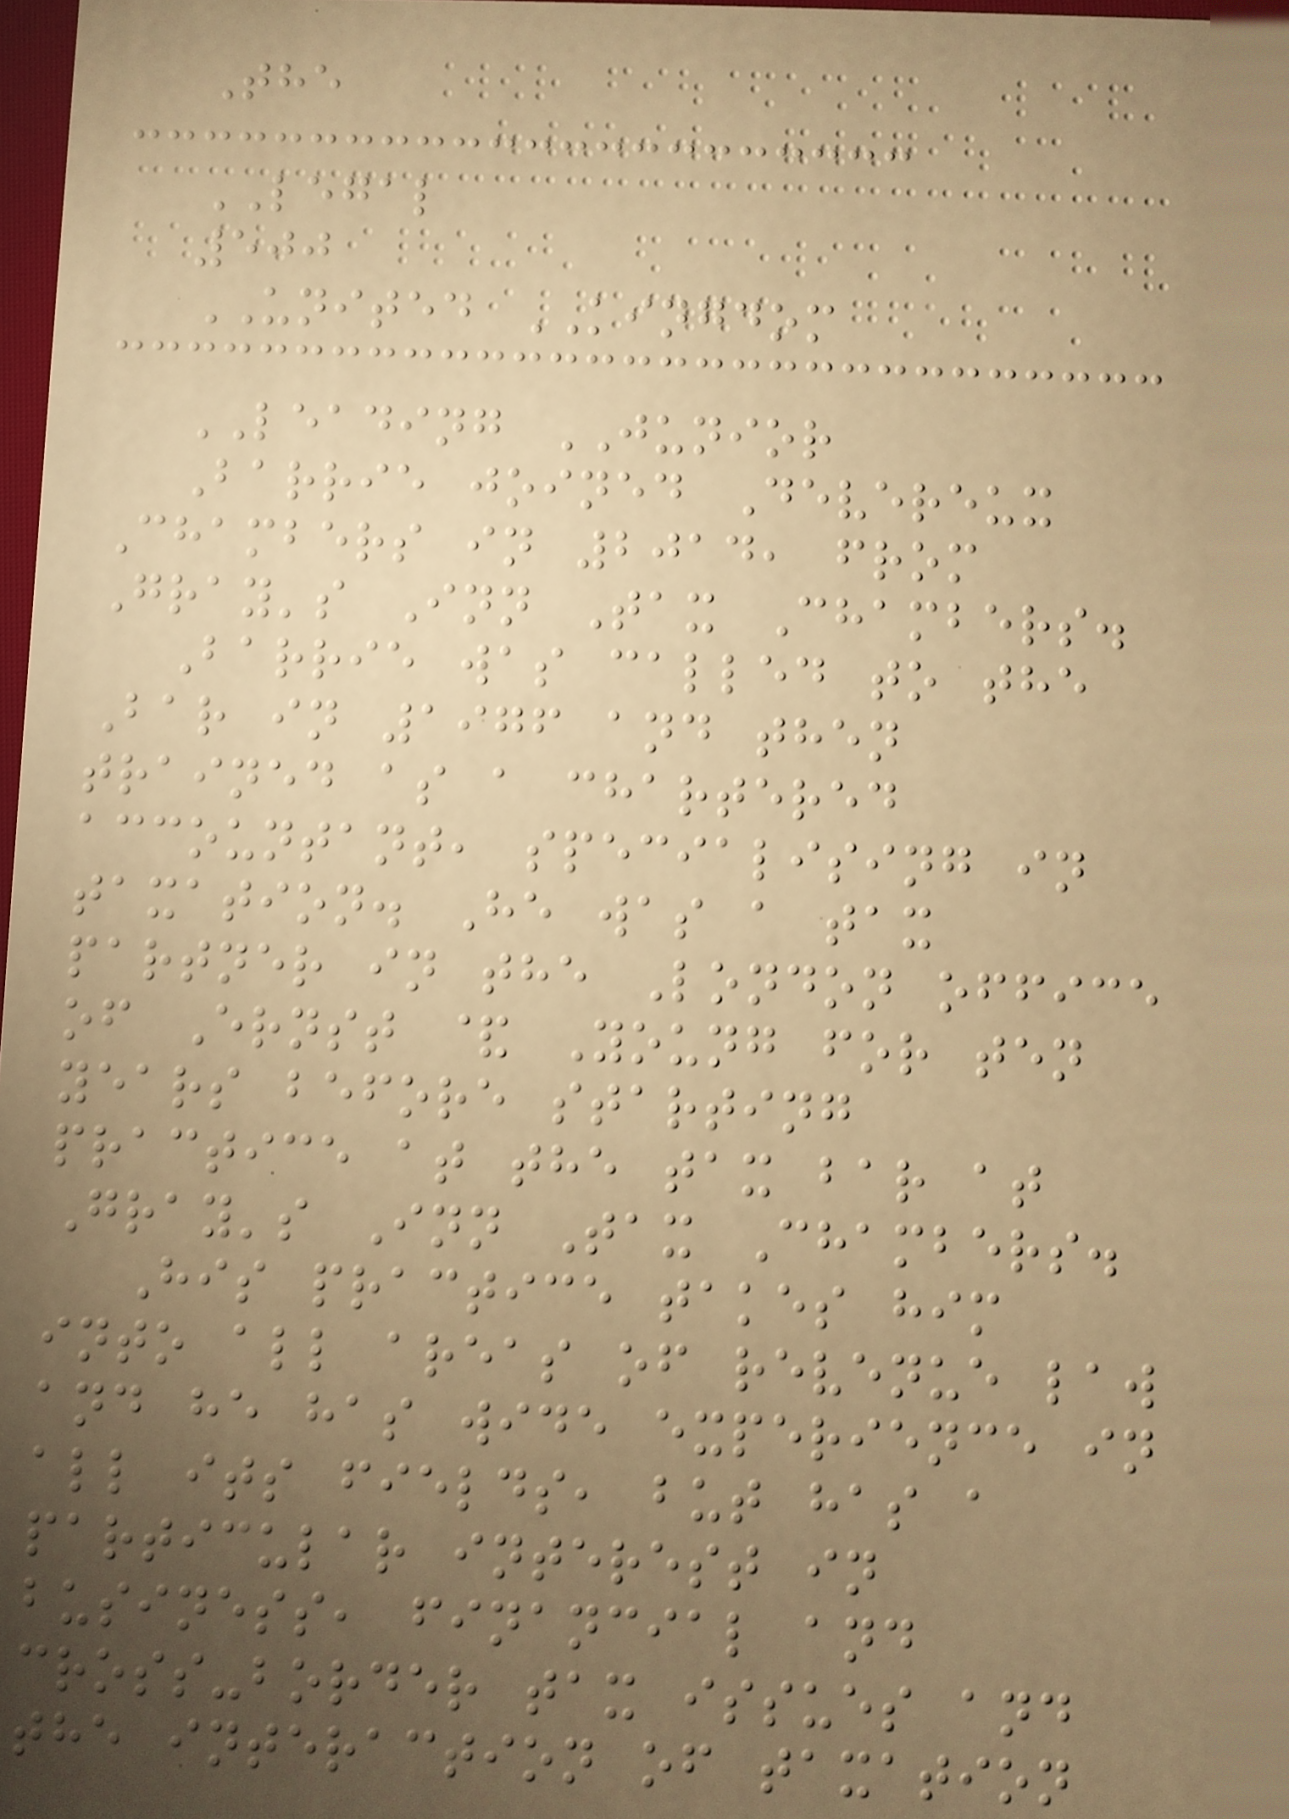The
LEGAL
500
UNITED KINGDOM
LEADING JUNIOR
Barrie joined Devereux
Chambers in 2014, from
Gray's Inn Tax Chambers.
Barrie was called to the
Bar in 1976 and then
trained as a chartered
accountant, specialising in
taxation. He was a tax
partner in the London office
of Ernst & Young for ten
years before starting
practice at the tax bar at
Gray's Inn Tax Chambers.
His practice takes him
into all areas of revenue law
and he has wide experience in
all its fields, but has a
particular interest in
business, financial and
cross-border tax issues and
the interaction of taxation
